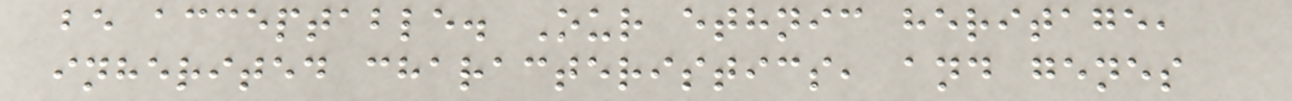be acceptable. Our ethnic heritage,
inherited characteristics, and genes
